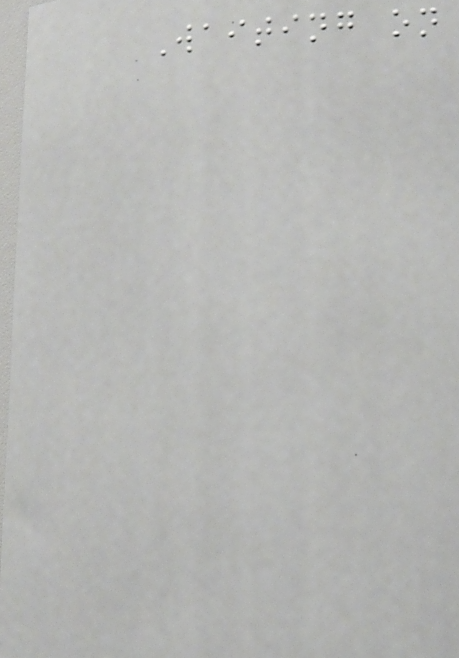Waiting on
